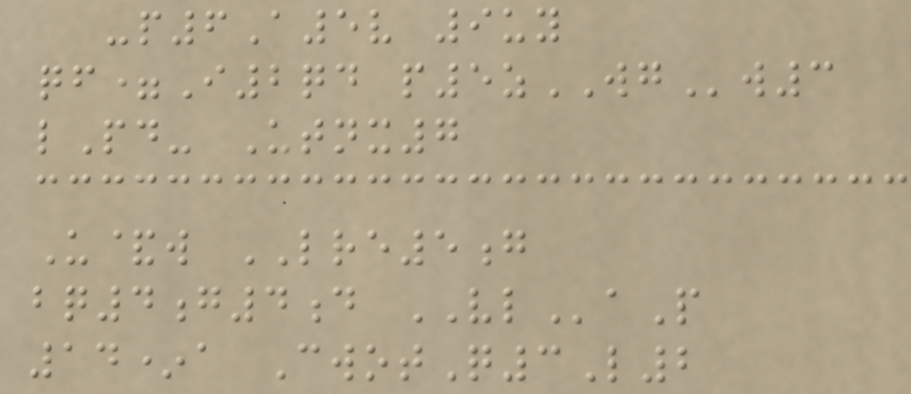-p6A5v 9uy
qf=I2qd p5zWGw3
lPd- Utnx7
U&w LRE5g
bq4g4d VLaP
14*a CwotQ3L2
